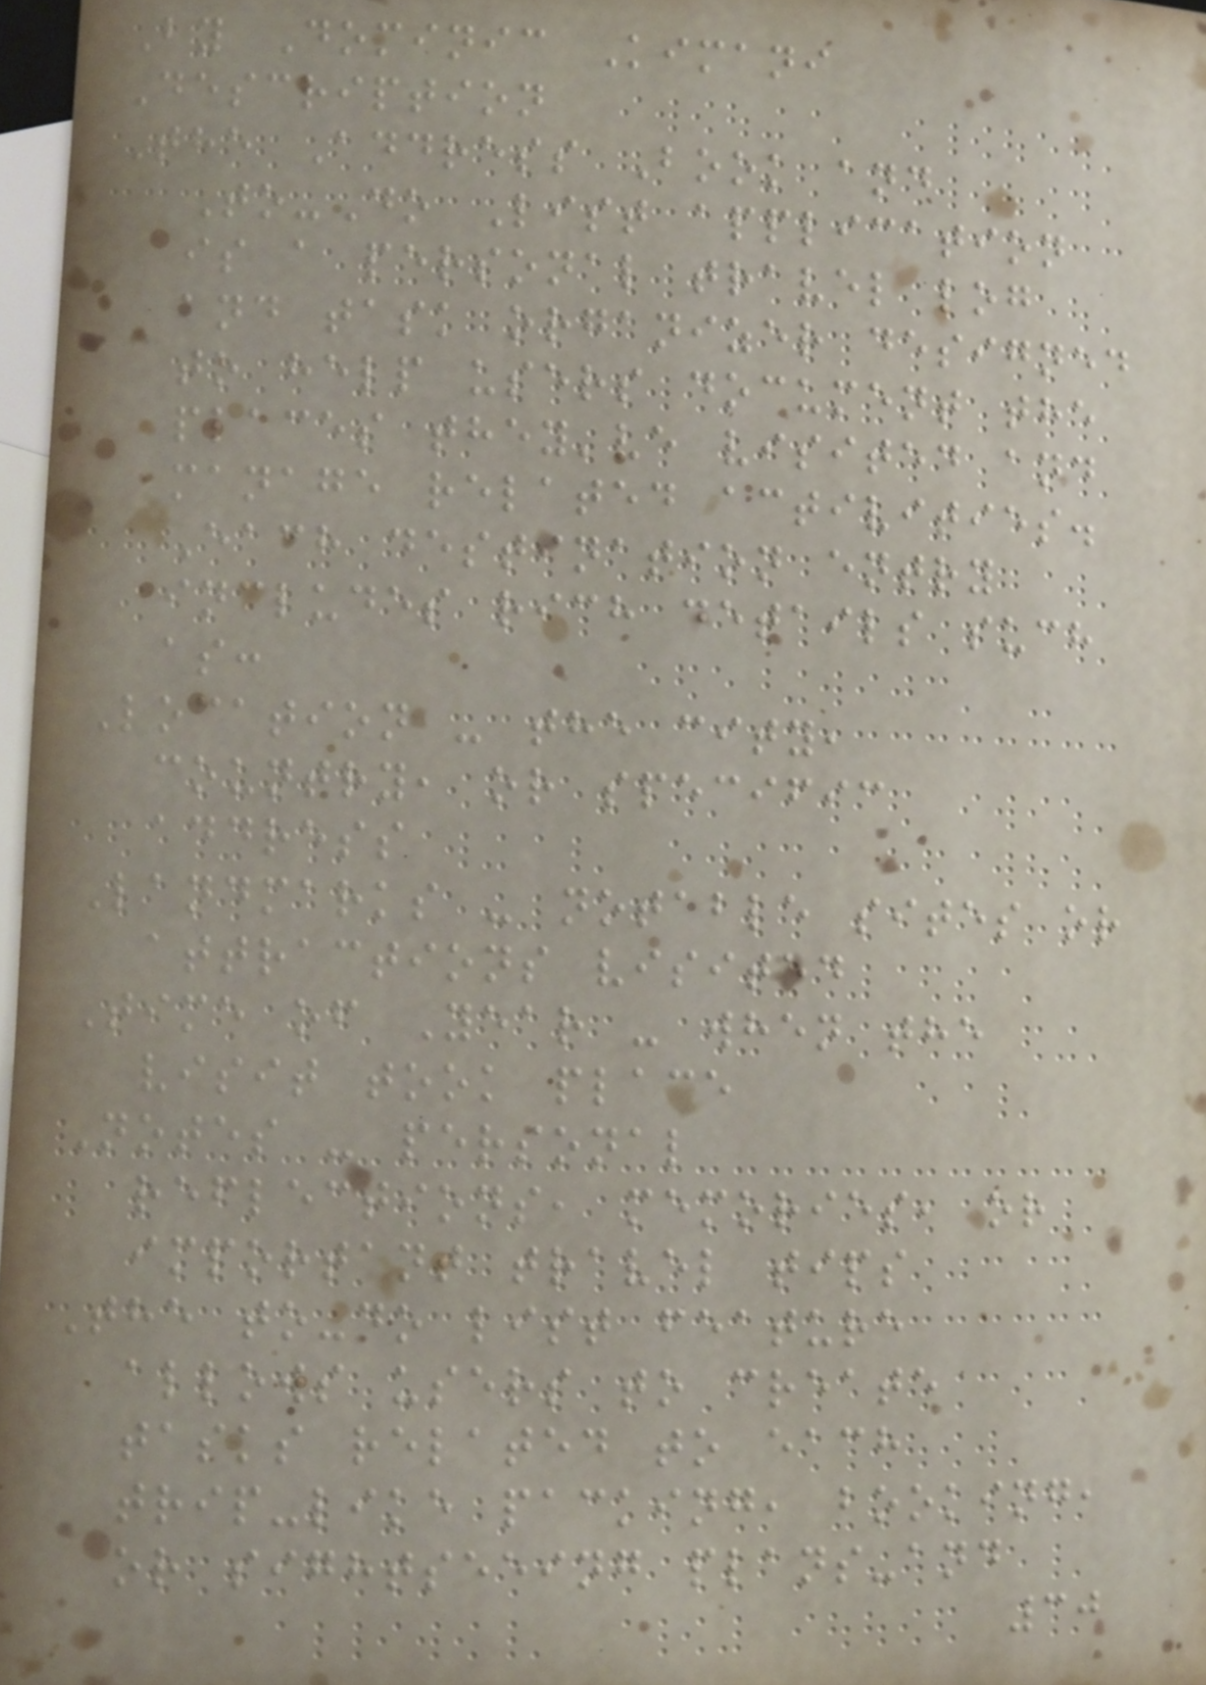By Dominic Kimani
Description
The Address Book and
To-Do List application
is a personal travel log
and task organizer designed
to help users document the
places they've visited and
manage related activities.
Each destination entry
includes rich details such
as:
Location - the city,
country, or specific
address
Landmarks - notable sites or
attractions visited
Time of Year - when the
visit took place
Notes - personal
reflections, memories, or
important travel tips
The to-do list feature
allows users to create
tasks related to each
trip-like packing, booking,
or sightseeing plans-and
30
